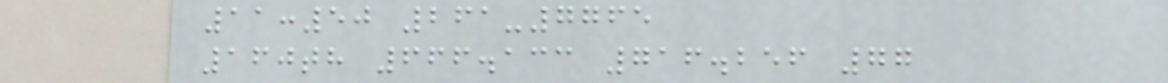11:50 261-7765
160th 666.133 716.256 77
